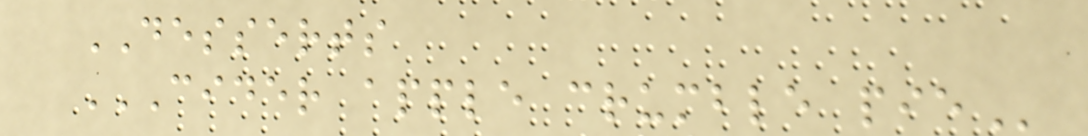DESSERTS
CIDER APPLE CRUMBLE PIE
